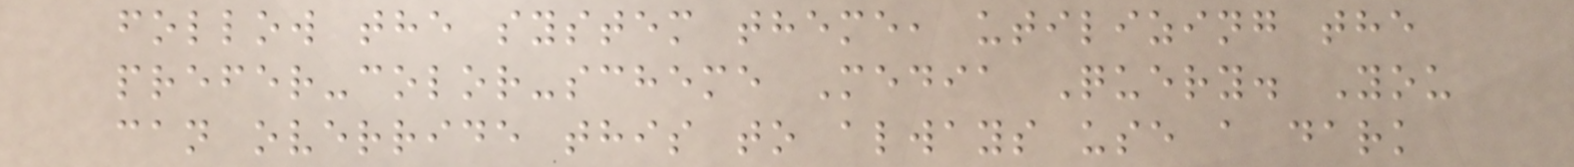follow the system theme, utilizing the
prefer-color-scheme Media Query. You
can override this to always use a dark
